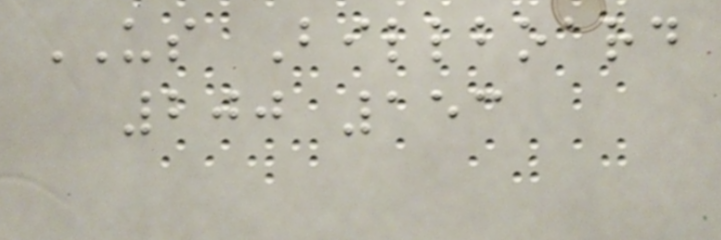US Billboard
200 153
